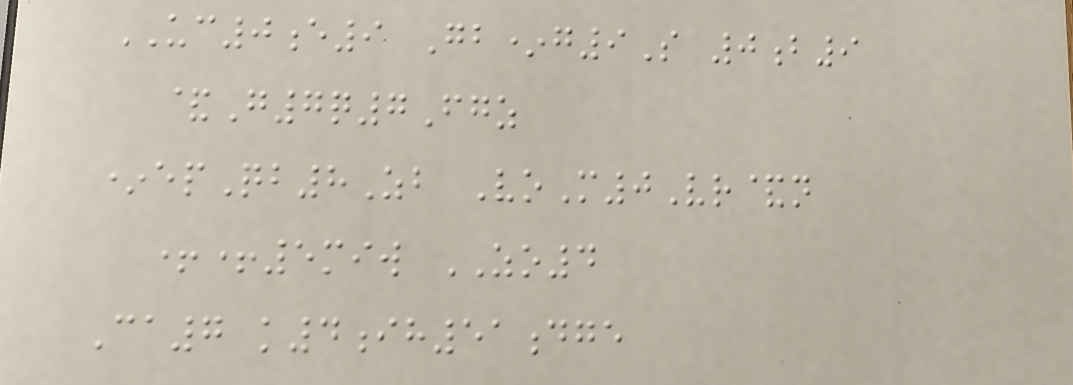UC0e9 Gb*g9S 0b9
&G7q7Fgz
*epQb8Zb VoM0Vr&n
++5miw ZO4
Ca7 k4ih51dge
